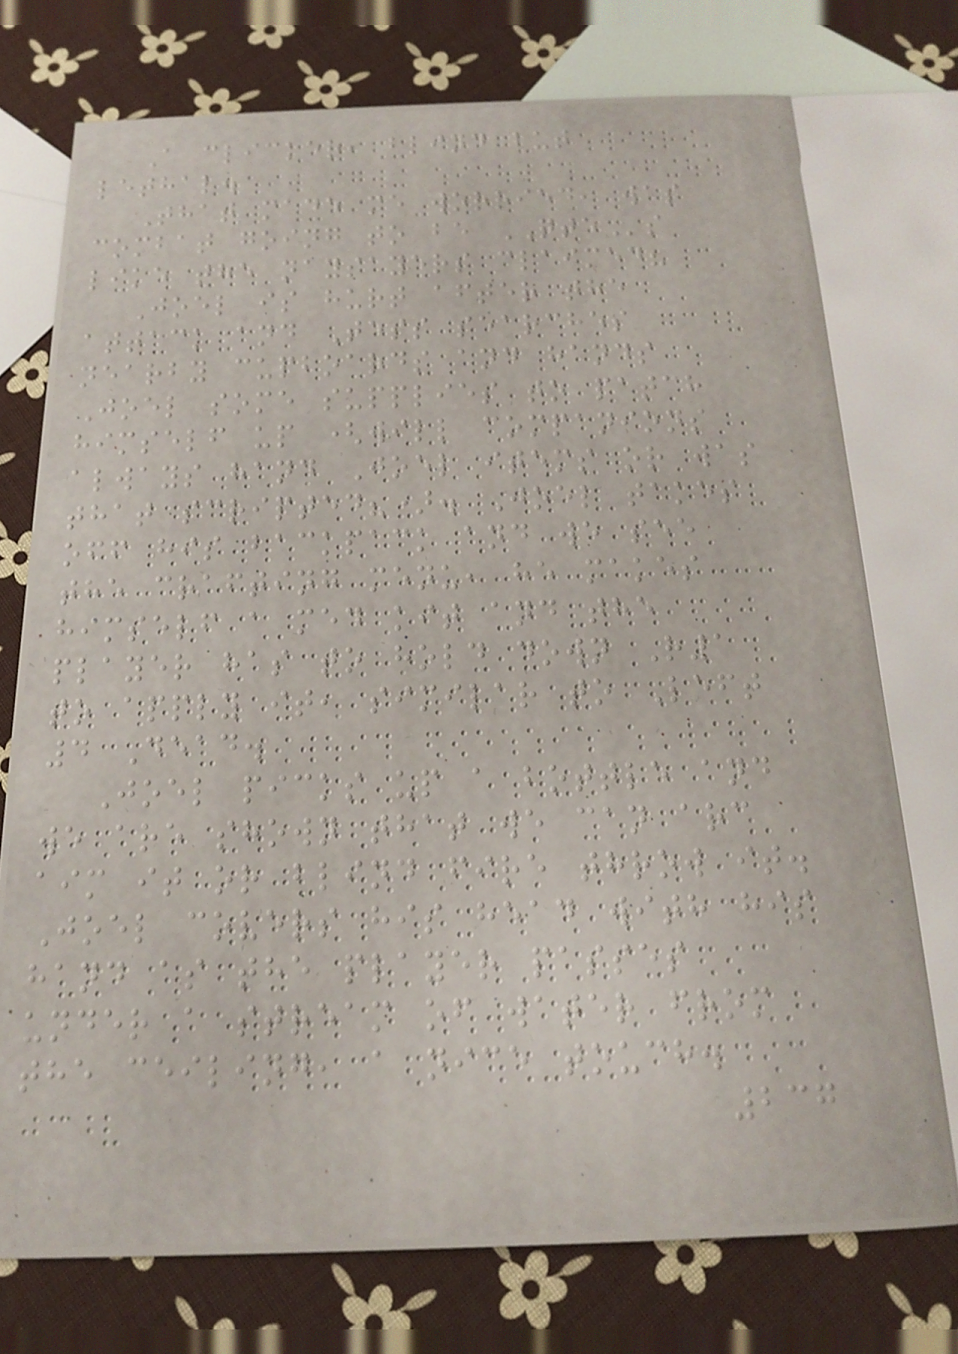A clicker, blind but
lethal.
That made me worried, was
combat going to be QTEs
like the naysayers claimed?
Joel is hurt after the
attack and Tess searches
nearby cupboards and hands
Joel some supplies to patch
himself up (will companions
always hand Joel items or was
that scripted?). Joel takes
off his backpack and we see
the crafting menu, he makes
himself a med kit and the
player has to hold down R1
to apply it, similar to Left
4 Dead.
Joel picks up a bottle and
we are shown that we can arc
aim it or blind fire throw it.
Joel covers his head with his
hand as the player passes
under a stream of water from
the ceiling, a nice touch.
237
